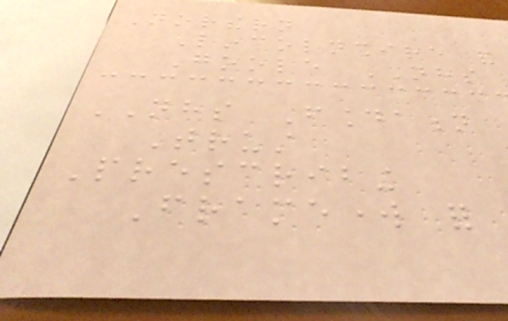Northern
Lincolnshire and
Goole NHS
NHS Foundation
Trust
Prescribing
Framework for
